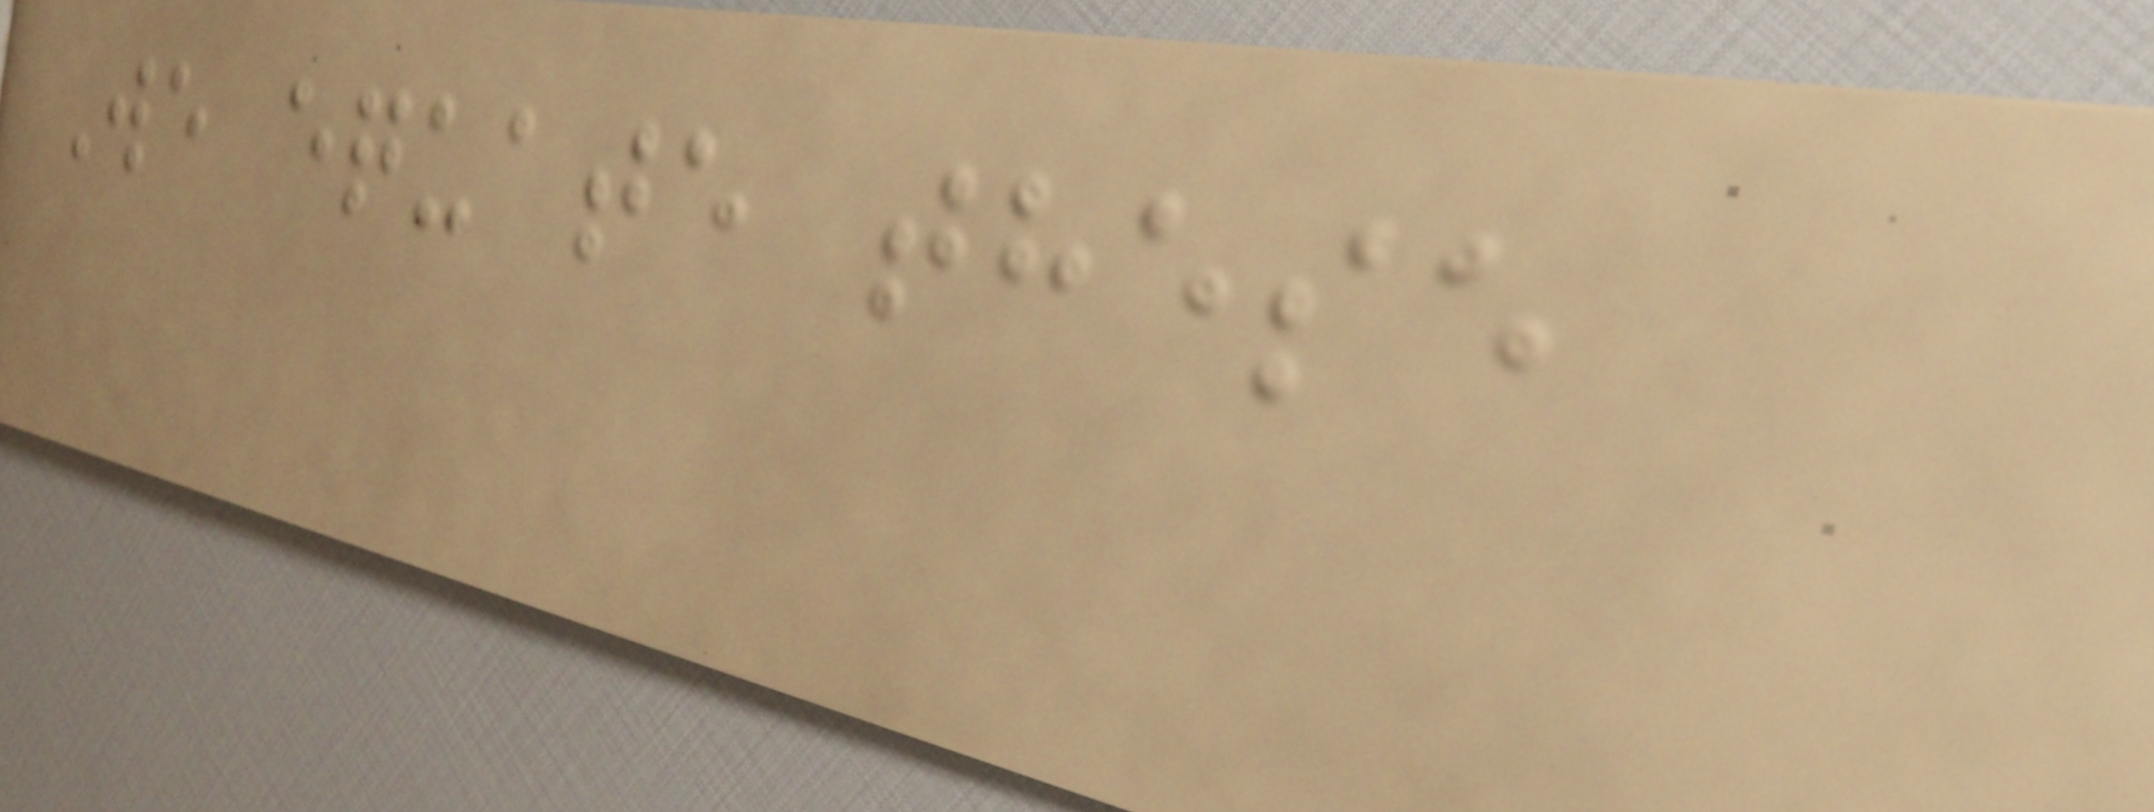We equate these
